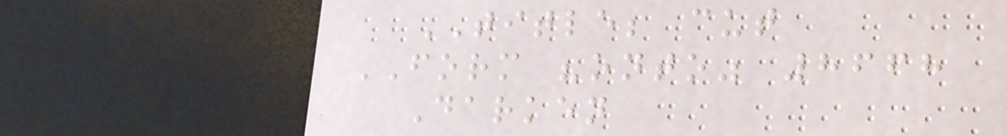TITLE; cut
FORM "onto" 8668
Darken
